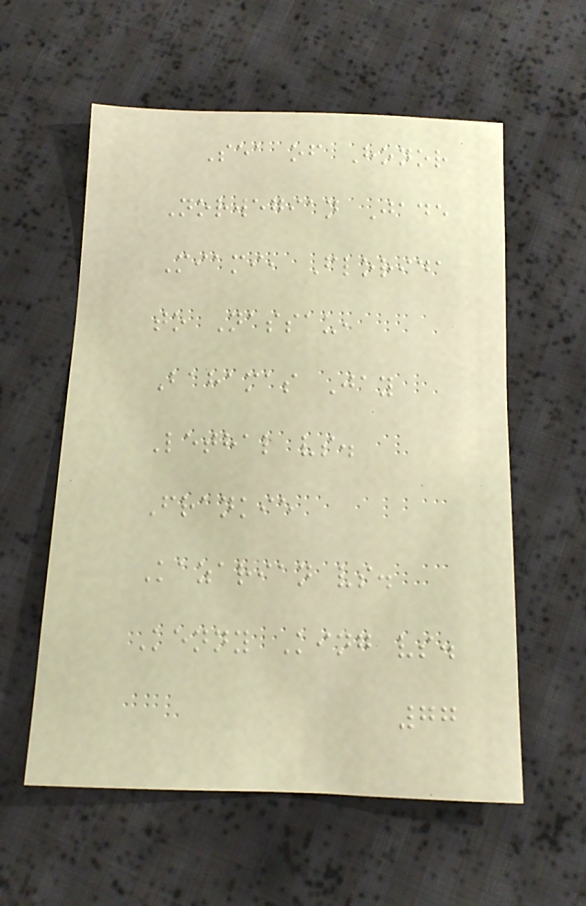Sea of Honor
Norwegian Jade
Miami, Florida
to Nassau,
Bahamas Jay
Lethal vs.
Frankie
Kazarian vs.
Kenny King vs.
77
